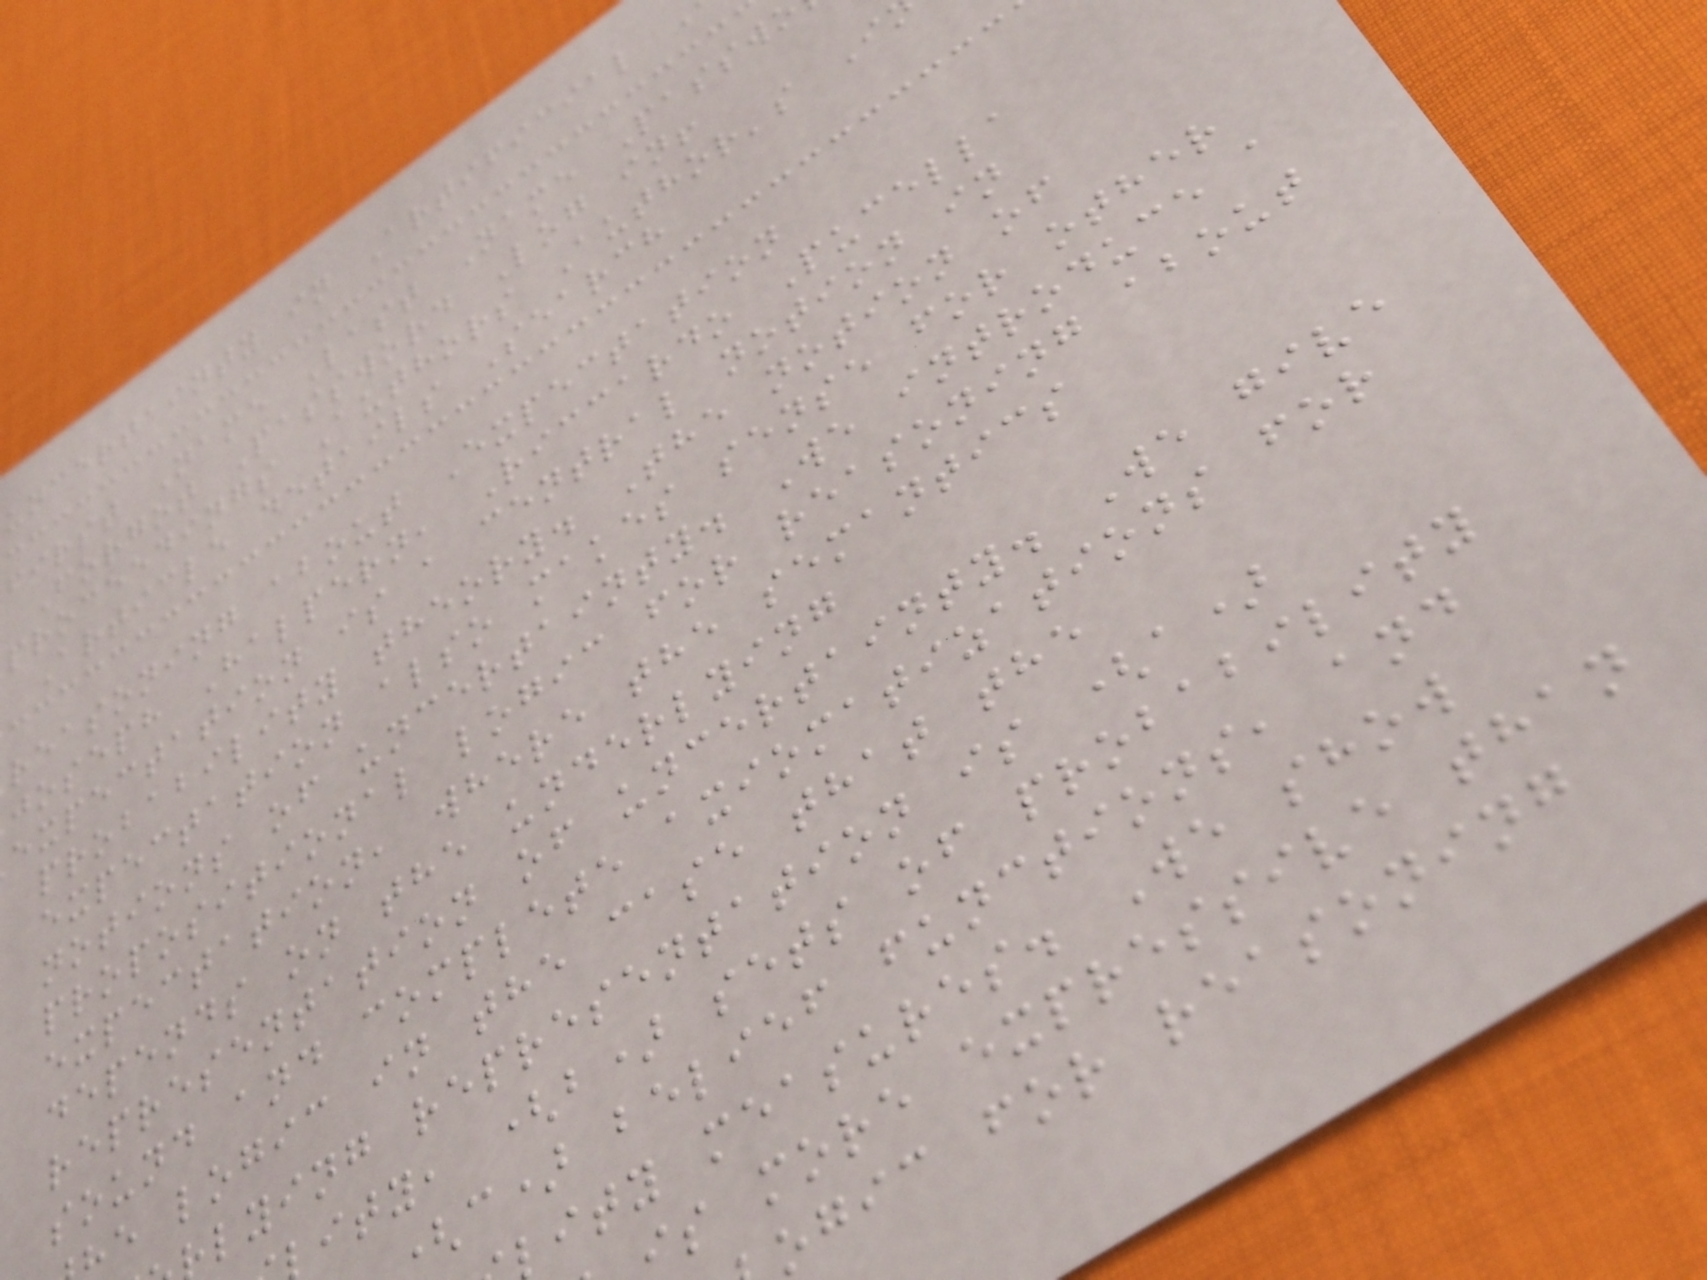uncertainty in Artificial
first Name Last Name Passw
Forgot Password Log in!
proceedings Authors Author's I
Article details Search
reasoning about Expectation
joseph Halpern, Riccardo Pucella
expectation is a central notion in
probability theory. The notion of
expectation also makes sense for other
notions of uncertainty. We introduce a
propositional logic for reasoning about
expectation, where the semantics
depends on the underlying
representation of uncertainty. We give
sound and complete axiomatizations for
e logic in the case that the
lying representation is (a)
ity, (b) sets of probability
c) belief functions, and
ity measures. We show
is more expressive than
ogic for reasoning
